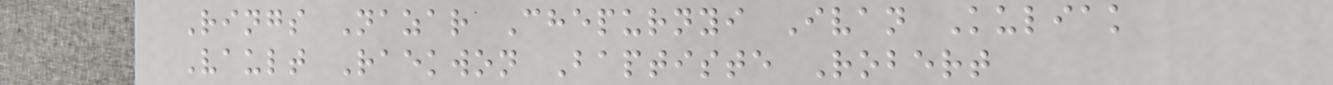Rings Nazar Chepurnyi Ivan Kuliak
Vault Raekwon Baptiste Robert
